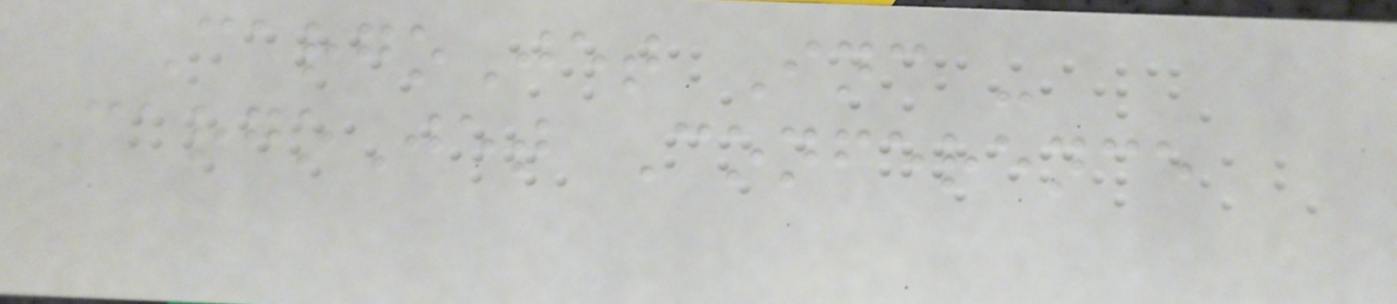CargoJet Inc -
CargoJet Conference
